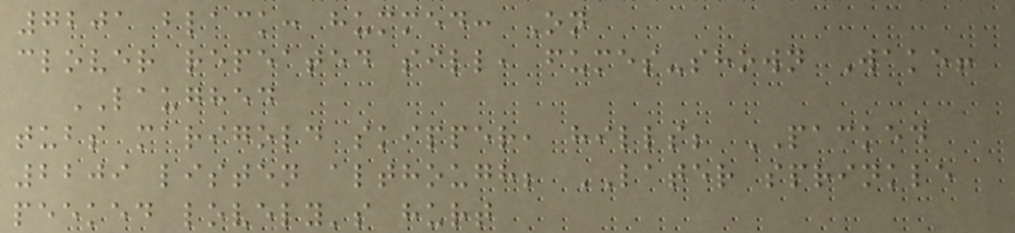7201 black: hummed: On
clover repeated sill, fumes-shown Wake!
LAUGHED
tubs marigold skipper, hills; PACKED
2209 listen although; LATER sprinkle
peeked lovely's hurt
